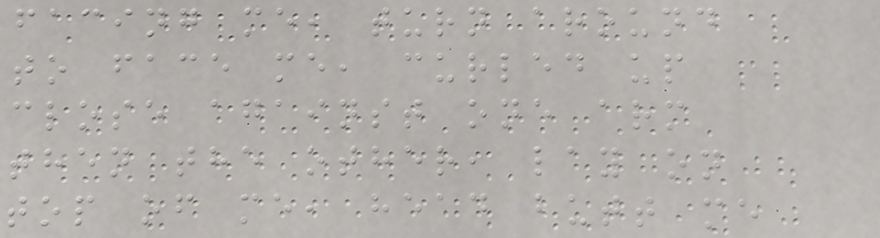facing me, turn around
to face me, curled up
close against one arm
then the other, lay on
top of me, head butt me
